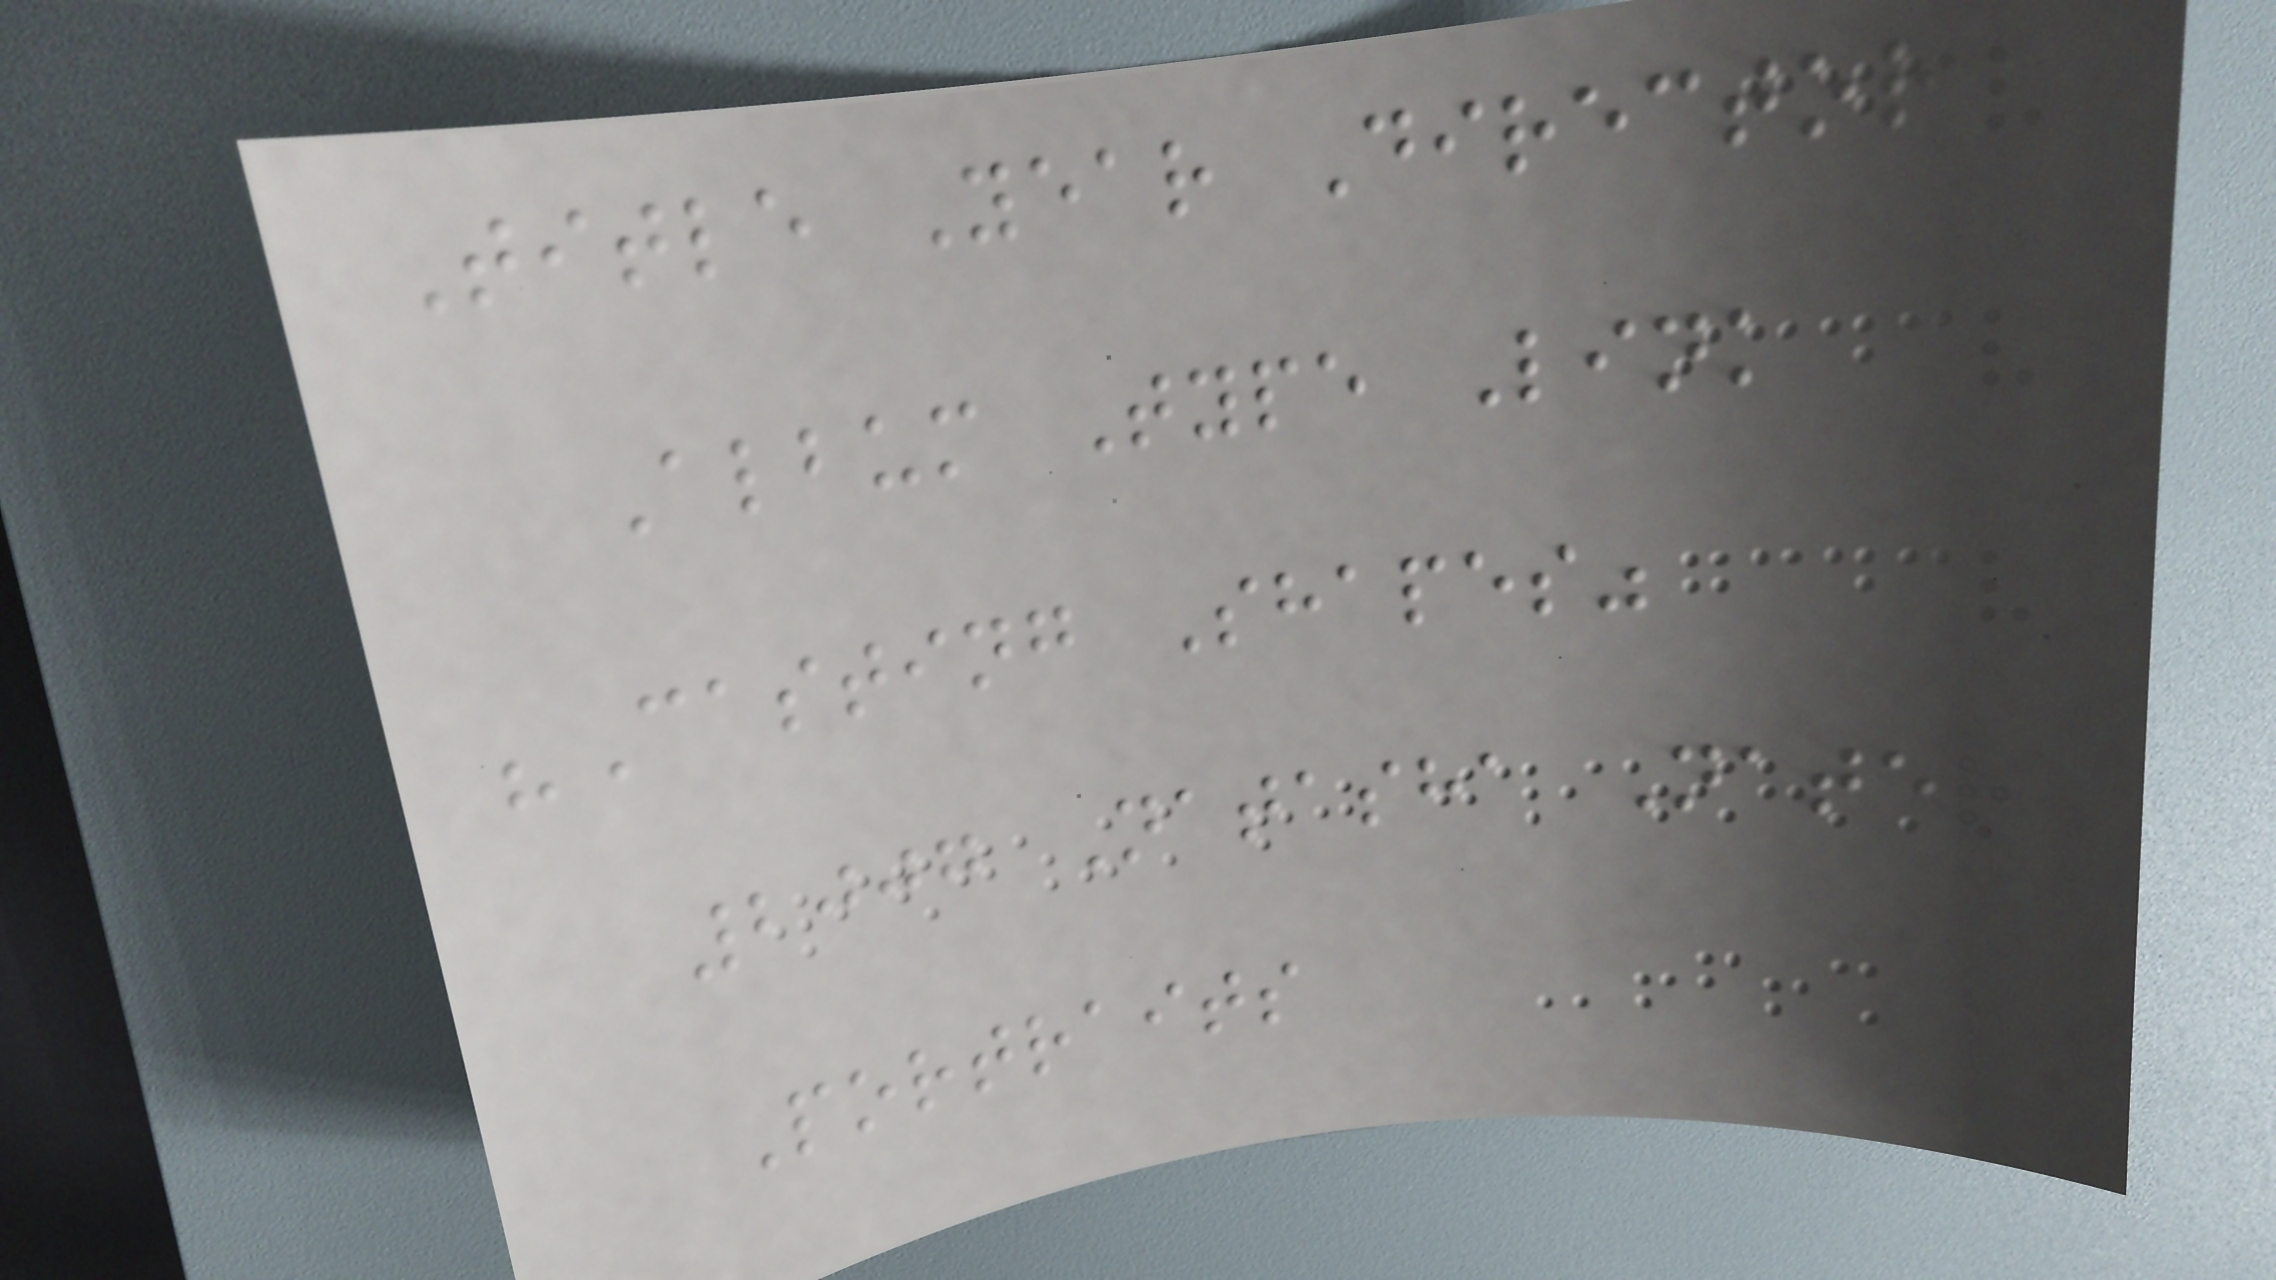Title Year Director
Album Type Link
"Casting Shapes"
2007 Natasha Nater
Portraits
